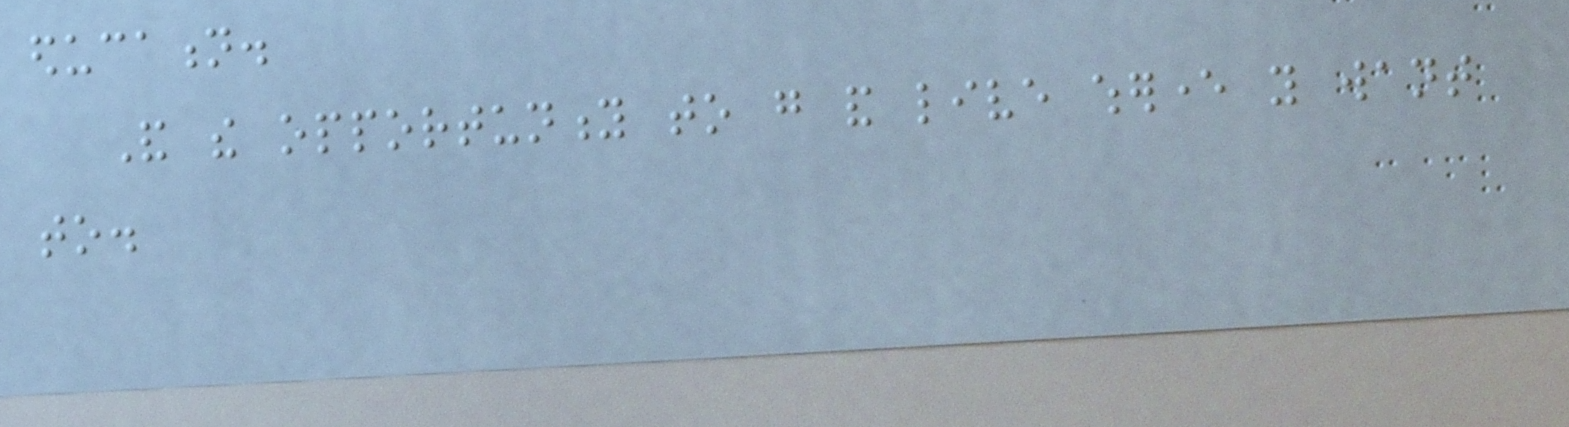education.
And the opportunity to go and live wherever you want
to.
